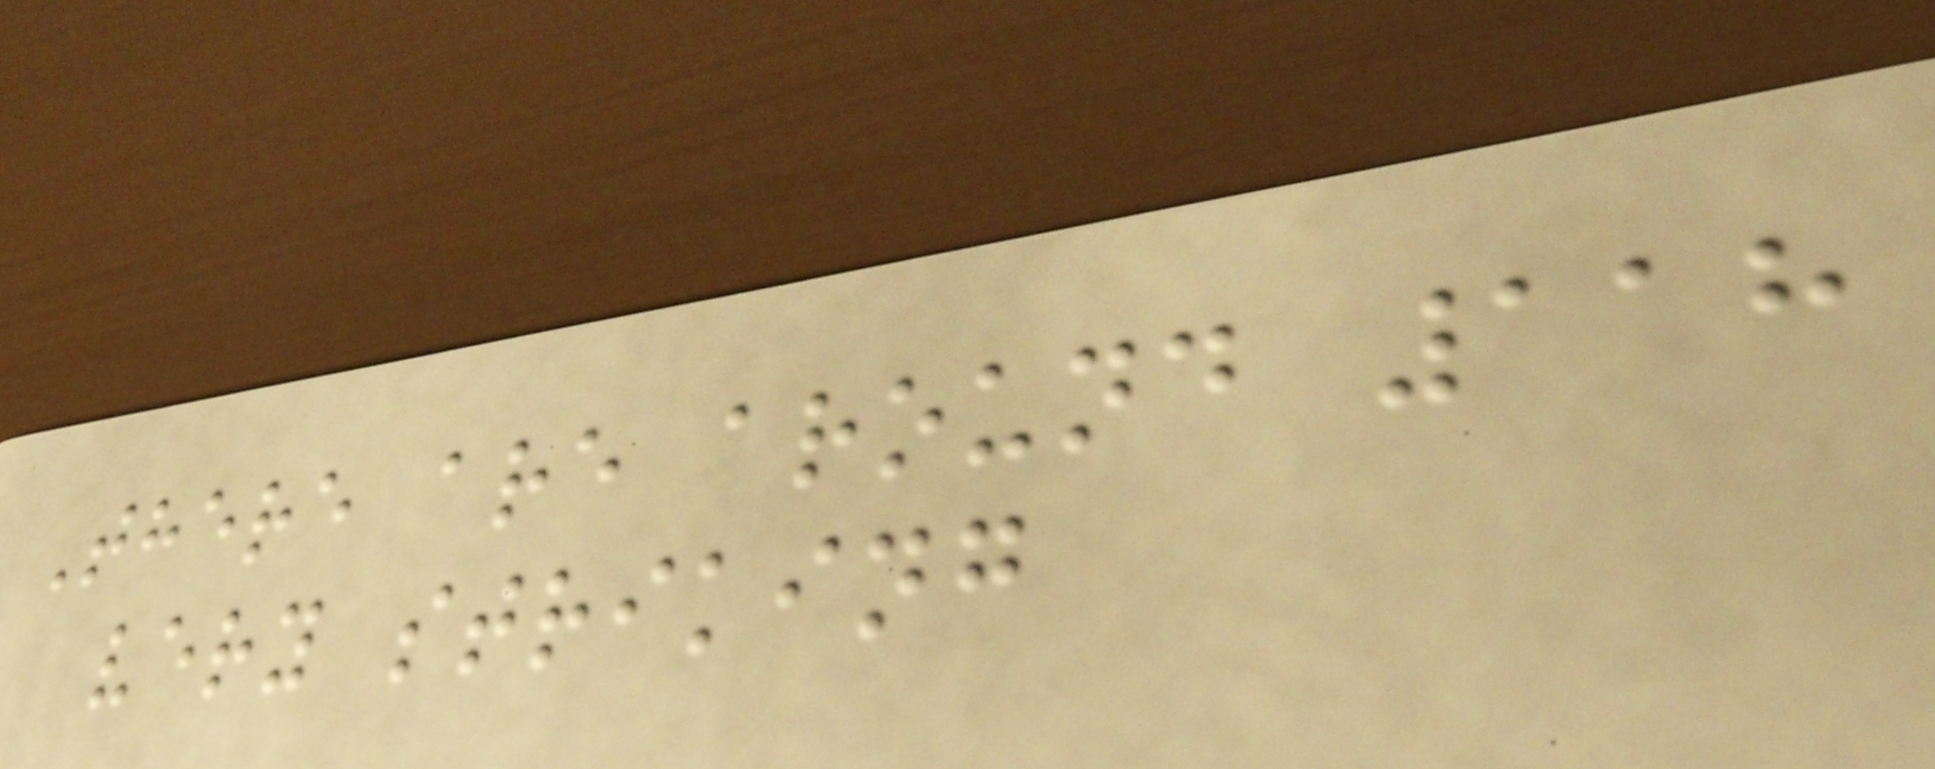There are around 118
very striking
